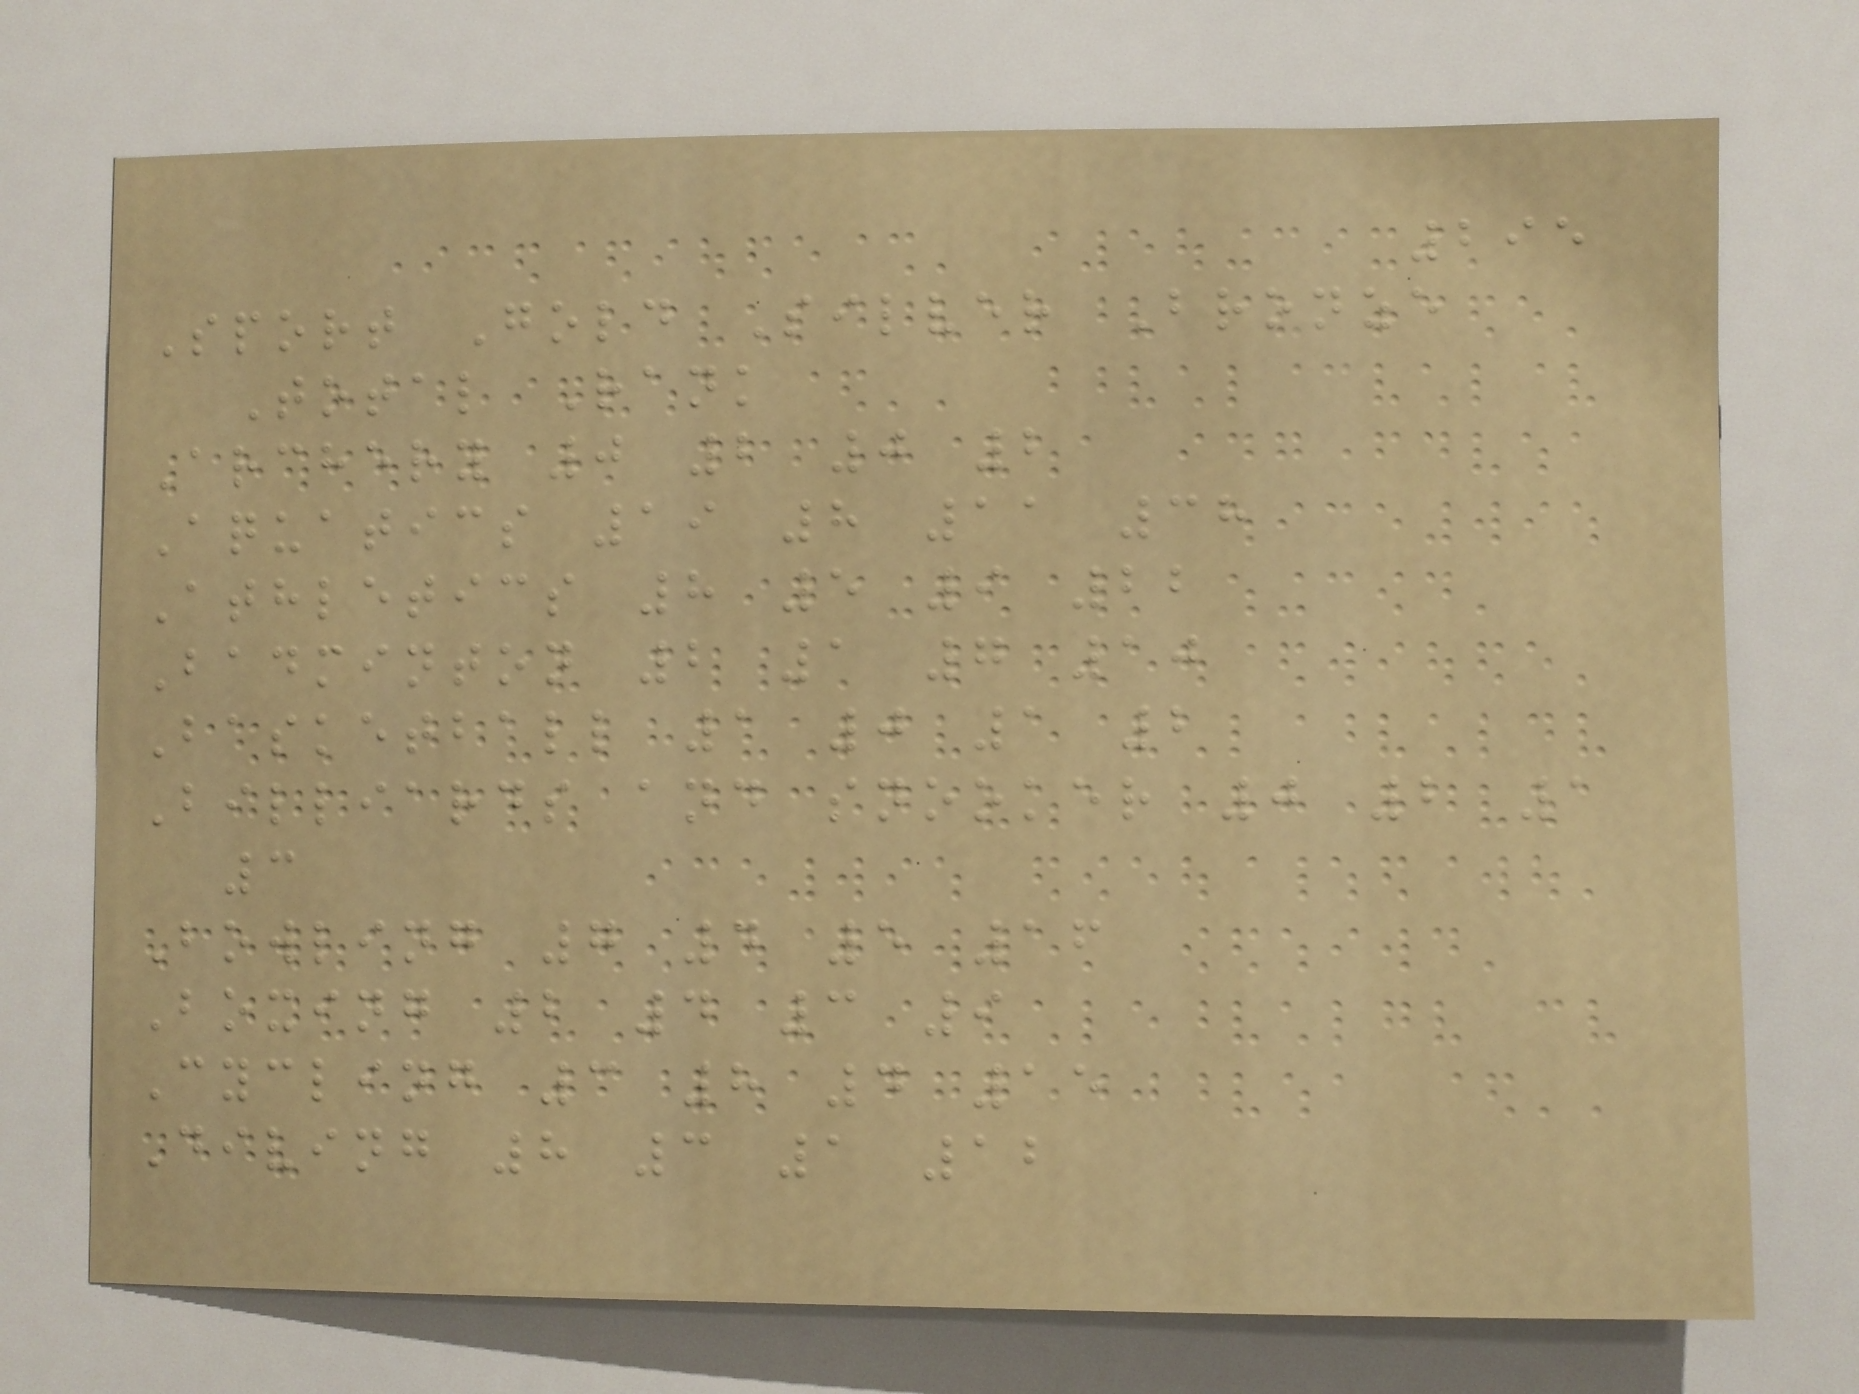295
Sport Gold Silver Bronze
Total Rank
Archery 0 2 0 2
Aquatics 19 8 11 38
Athletics 8 5 9 22
Badminton 2 1 7 10
Basketball 1 0 1 2
Billiards and snooker 0 2 1
3
Bowling 7 4 5 16
Boxing 2 4 3 9
Cycling 3 8 4 15
Diving 8 3 1 12
